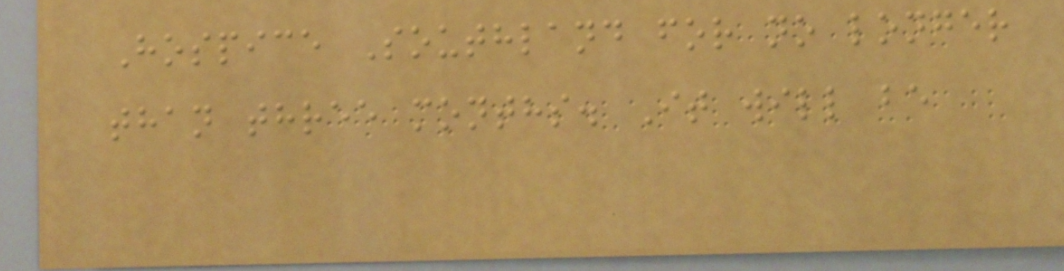Hospice Southland for no longer
than three months. It will be
